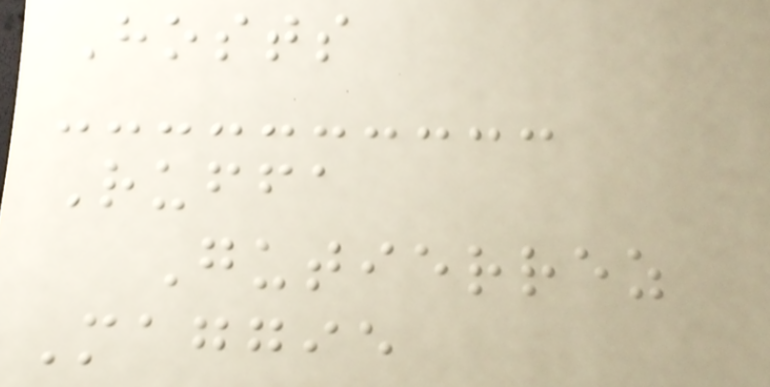Hosts
Ruffa
Gutierrez
Maggie
